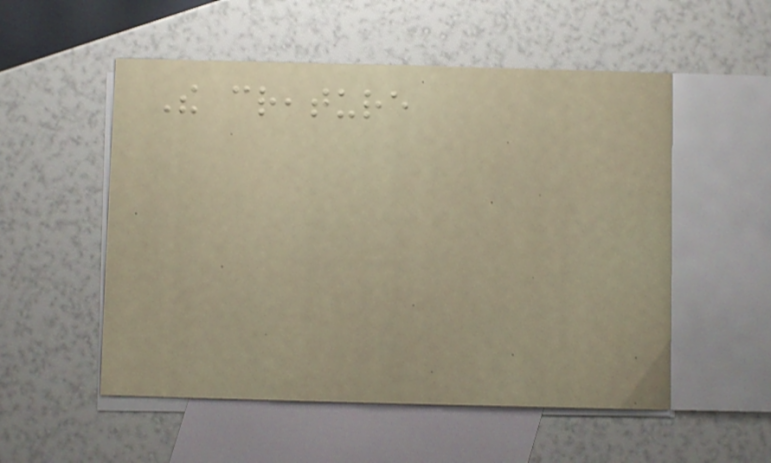The creature
